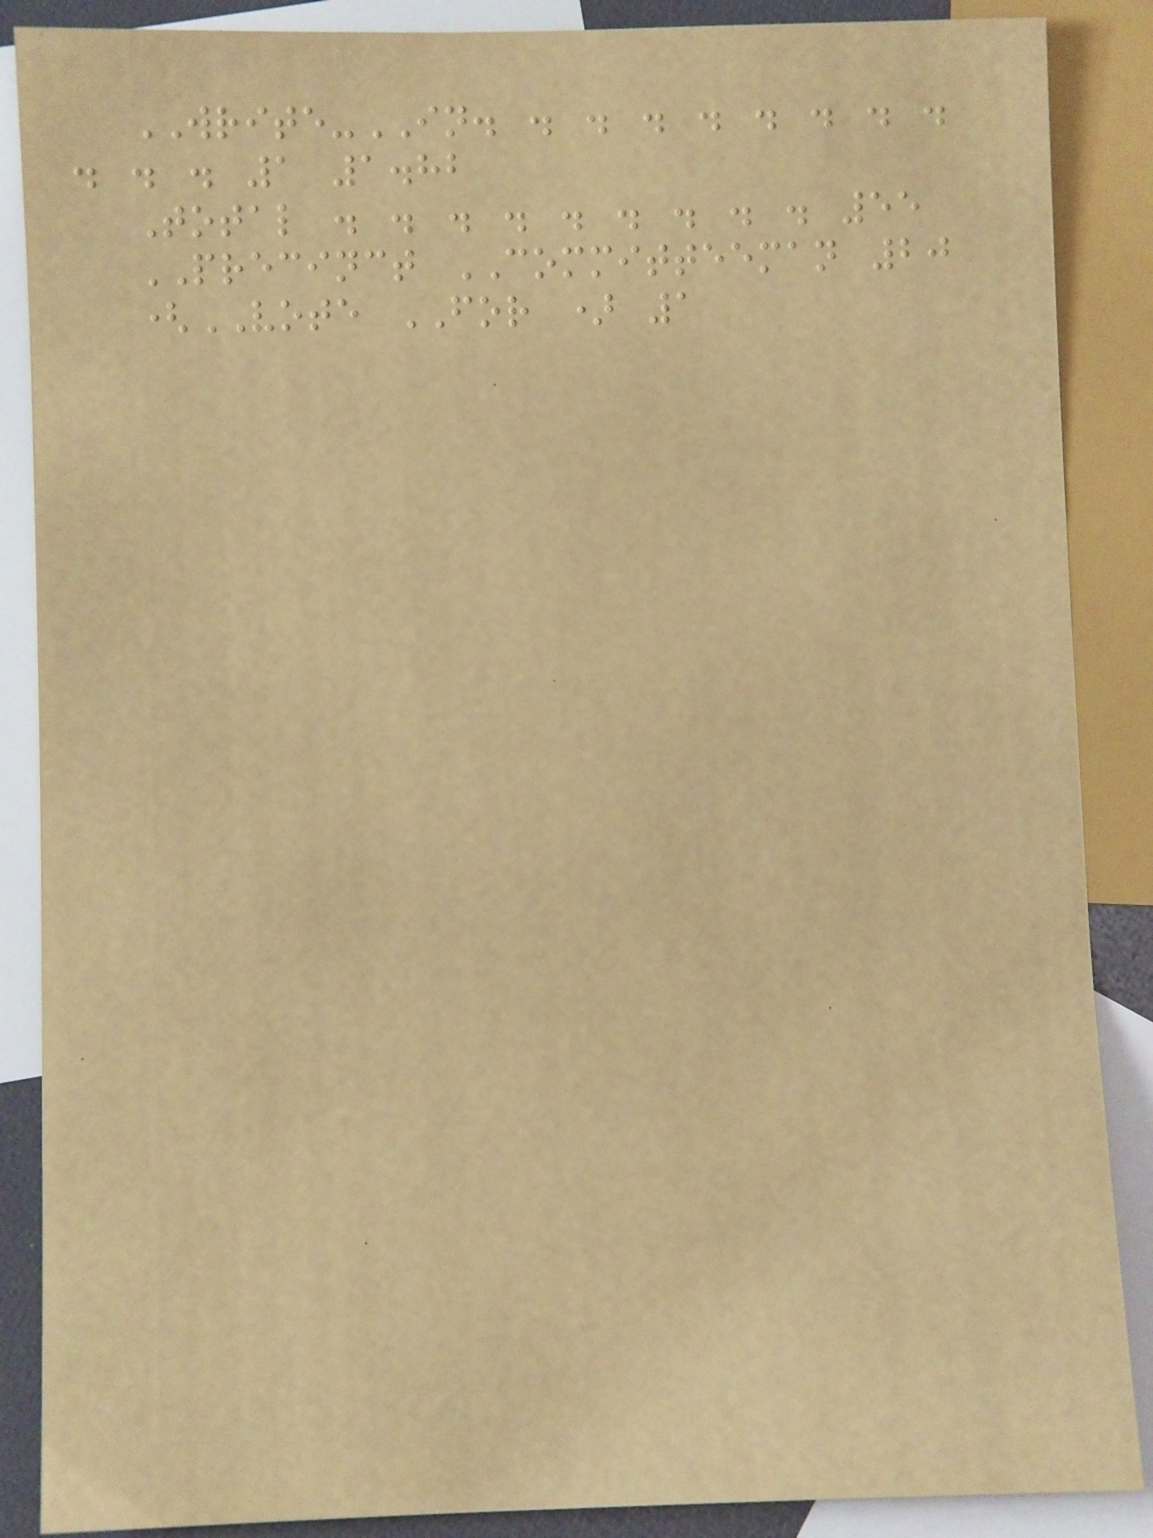WRITE-IN. . . . . . . . .
. . . 1 1.82
Total . . . . . . . . . 55
PRECINCT COMMITTEEMAN 20
(VOTE FOR ) 1
